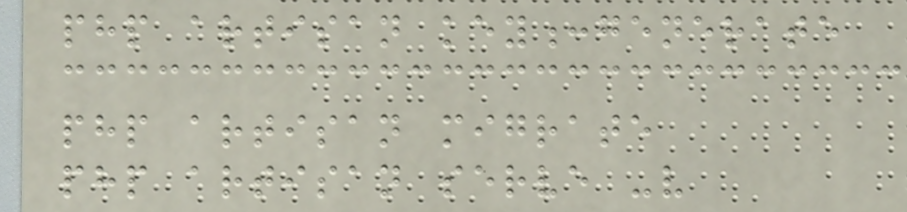php artisan key:generate
php artisan migrate
php artisan serve -v
